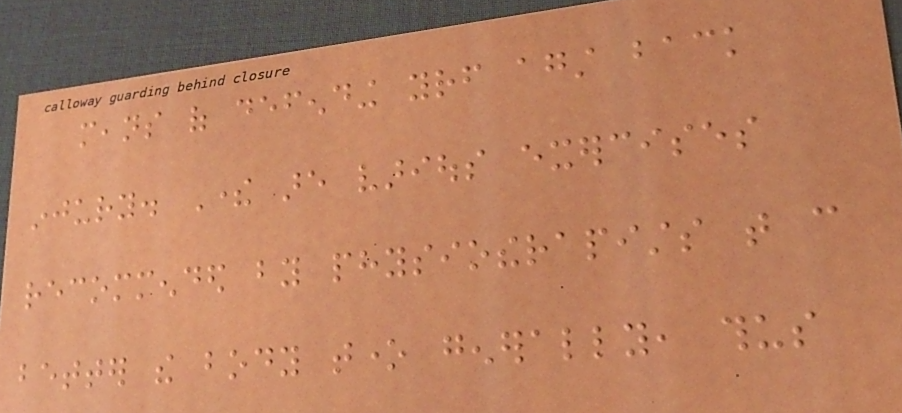means of defending yourself against back
injury. There are various exercises
recommended by physiotherapists that can
better the body tone generally, thus
